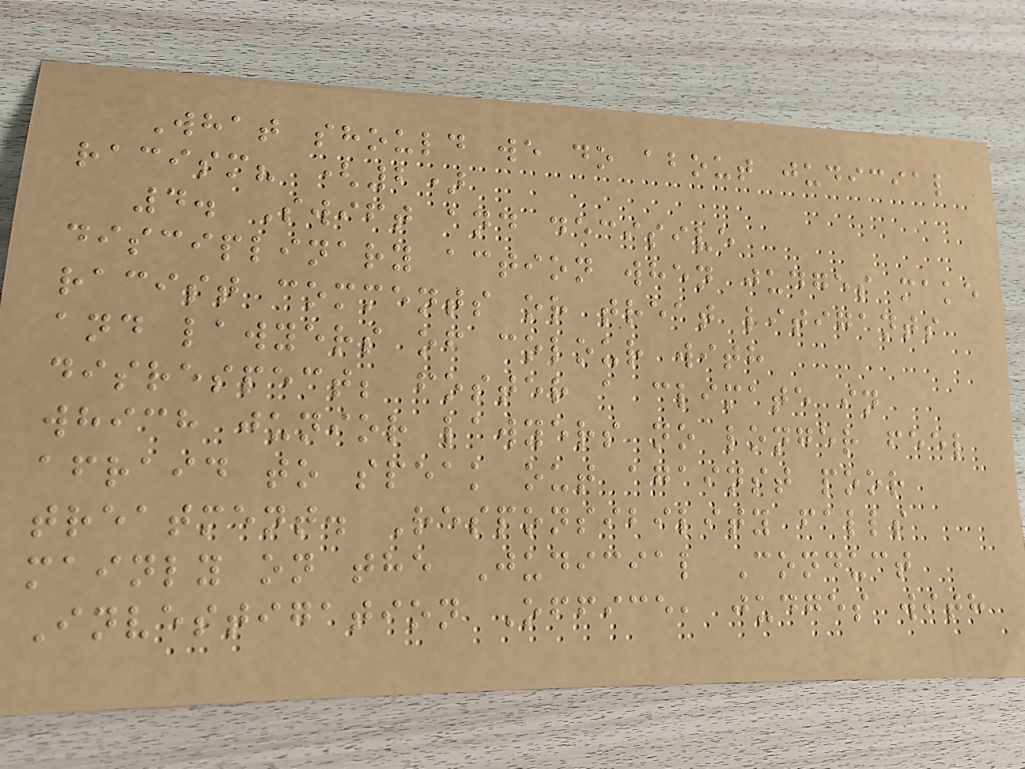What should we do about judicial
racism? (2)
4. Swift and decisive
disciplinary action when judges make
racist comments or treat litigants
and lawyers of colour with
disrespect; foster a climate in
which junior lawyers no longer feel
afraid to speak out against poor
treatment. Responsibility falls
mainly on the Judicial Conduct
Investigation Office, judges with
